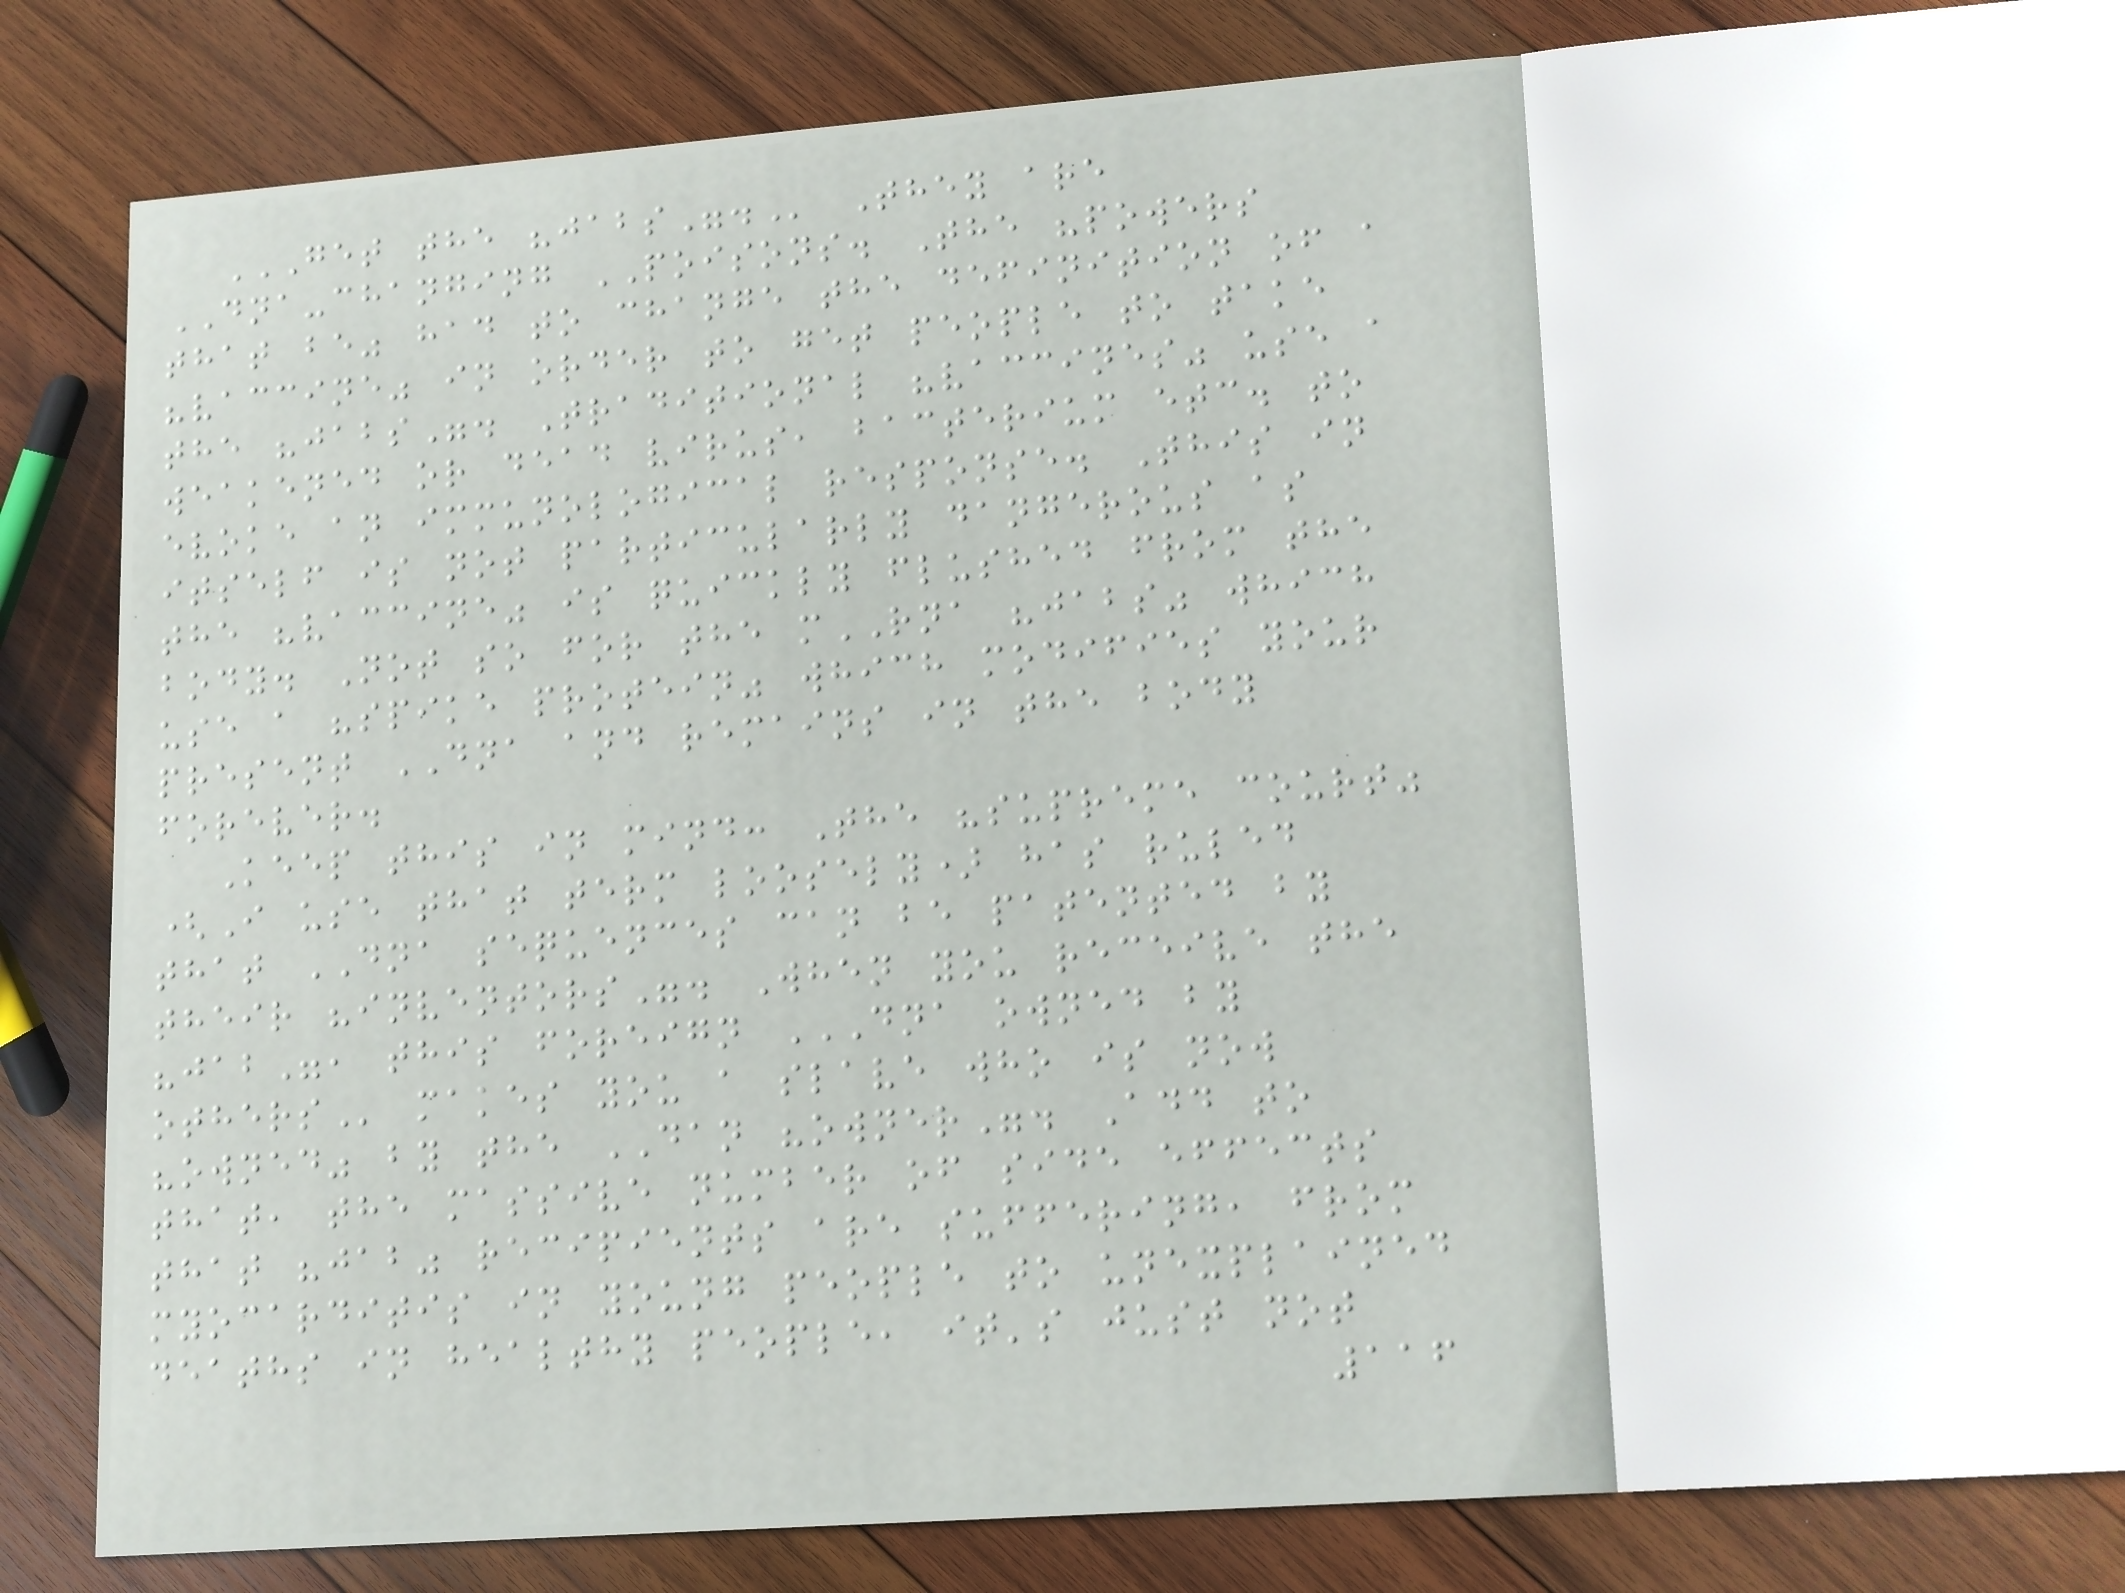GET THE "JABS". They are
DNA-changing POISONS. The "powers
that be" had to change the definition of a
"vaccine" in order to get people to take
the "jabs". Traditional "vaccines" use a
weakened or dead virus, bacterium etc. to
evoke an immunological response. This in
itself is not particularly dangerous as
the "vaccine" is quickly flushed from the
body. Not so for the mRNA "jabs" which
use a "spike protein" which modifies your
present DNA and remains in the body
forever.
Keep this in mind: The "supreme court"
(I use that term loosely) has ruled
that DNA sequences can be patented by
their "inventors". When you receive the
"jab", this foreign DNA OWNED BY
OTHERS makes you a slave who is now
"owned" by the DAN "owner". Add to
that, the massive number of side effects
that "jab" recipients are suffering, from
myocarditis in young people to unexplained
deaths in healthy people, it's just not
116
